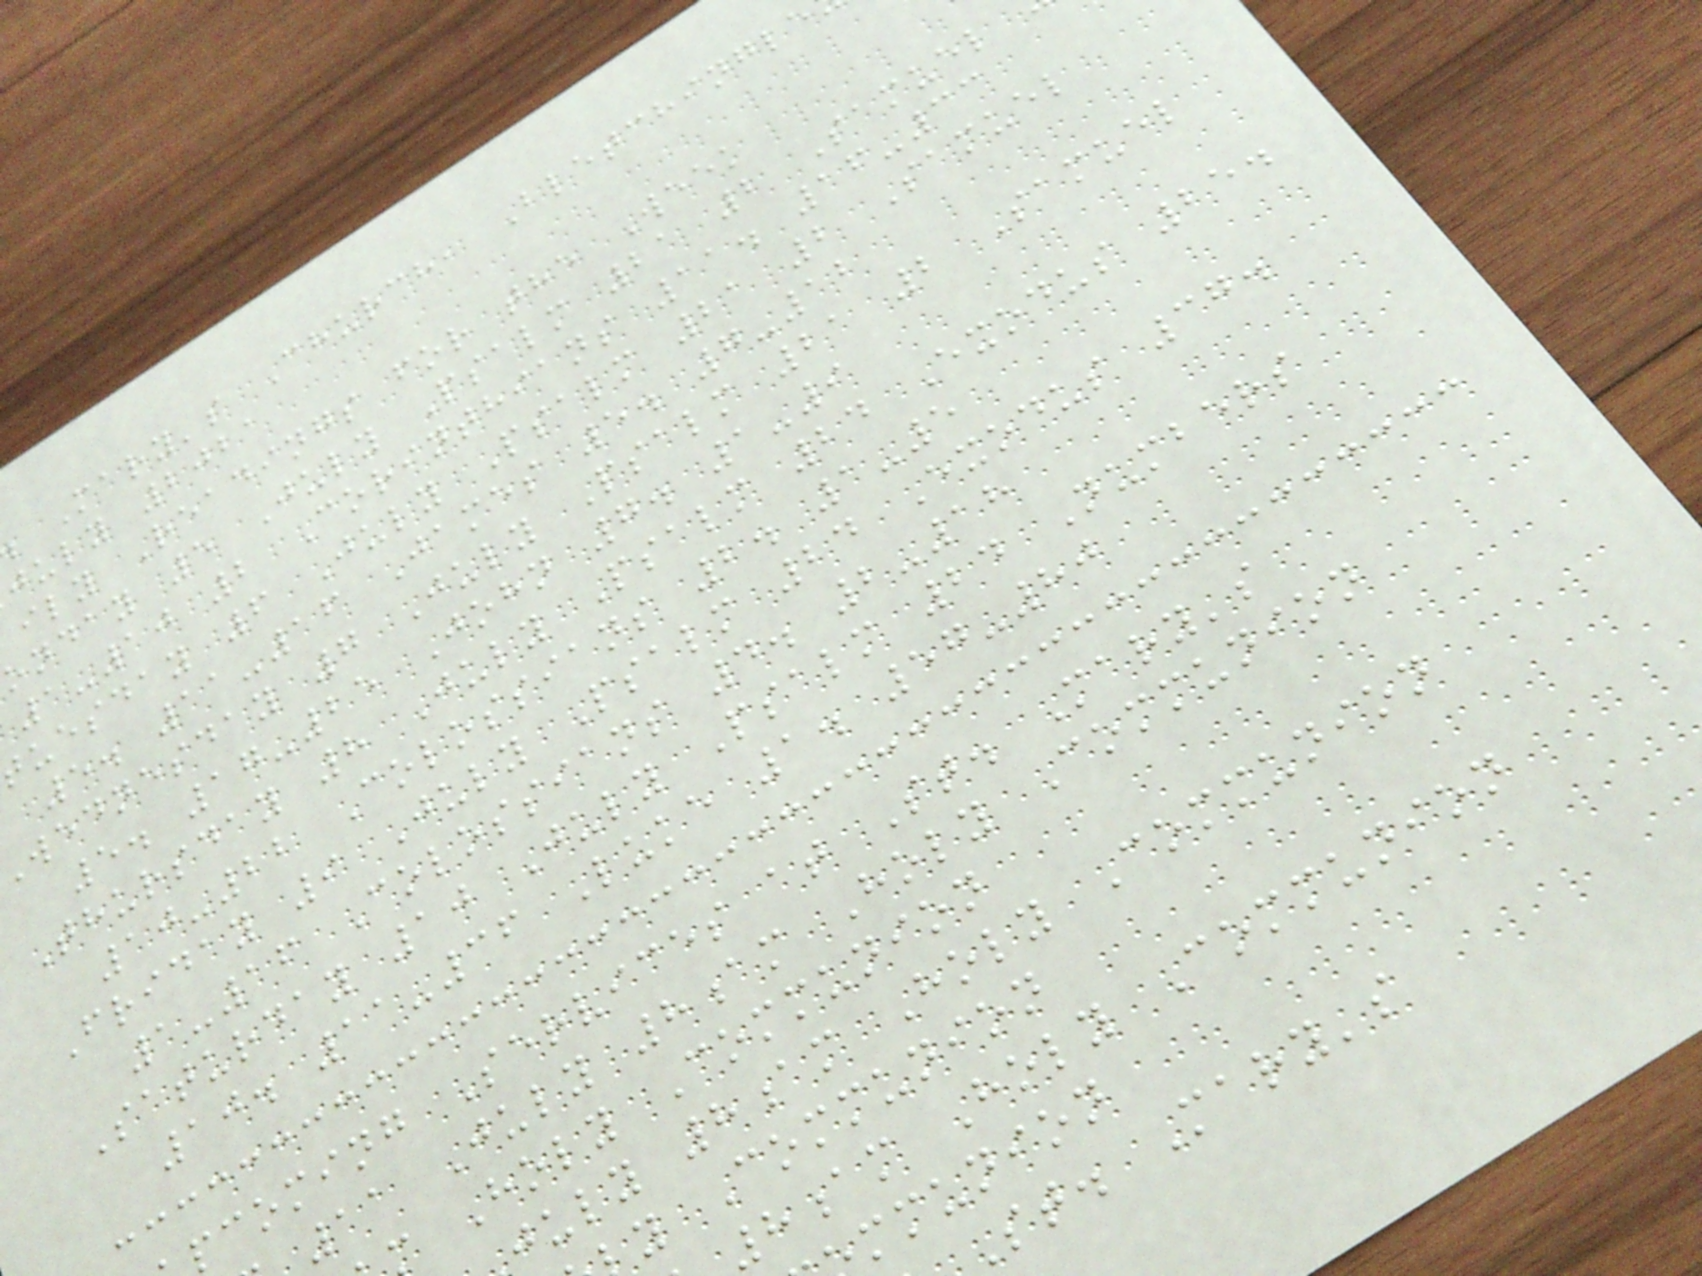Mary's Church, Bletchingle
july 2021
ily Readings for the Week
onday 5 July Psalm 21 2 Samuel
1-10 2 Corinthians 11. 16-33
uesday 6 July Psalm 21 2 Samuel
5. 11-16 James 5. 7-12
wednesday 7 July Psalm 21 2 Samuel
5. 17-25 John 7. 1-9
Thursday 8 July Psalm 24 Exodus 25.
10-22 Colossians 2. 1-5
Friday 9 July Psalm 24 Exodus 37.
1-16 Colossians 4. 2-18
Saturday 10 July Psalm 24 Numbers
10. 11-36 Luke 1. 57-80
pcoming Services at St. Mary's
11 July 8am Holy Communion
Holy Communion
july 8am Holy Communion
y Communion
8am Holy Communion
mmunion
St. Mary's
